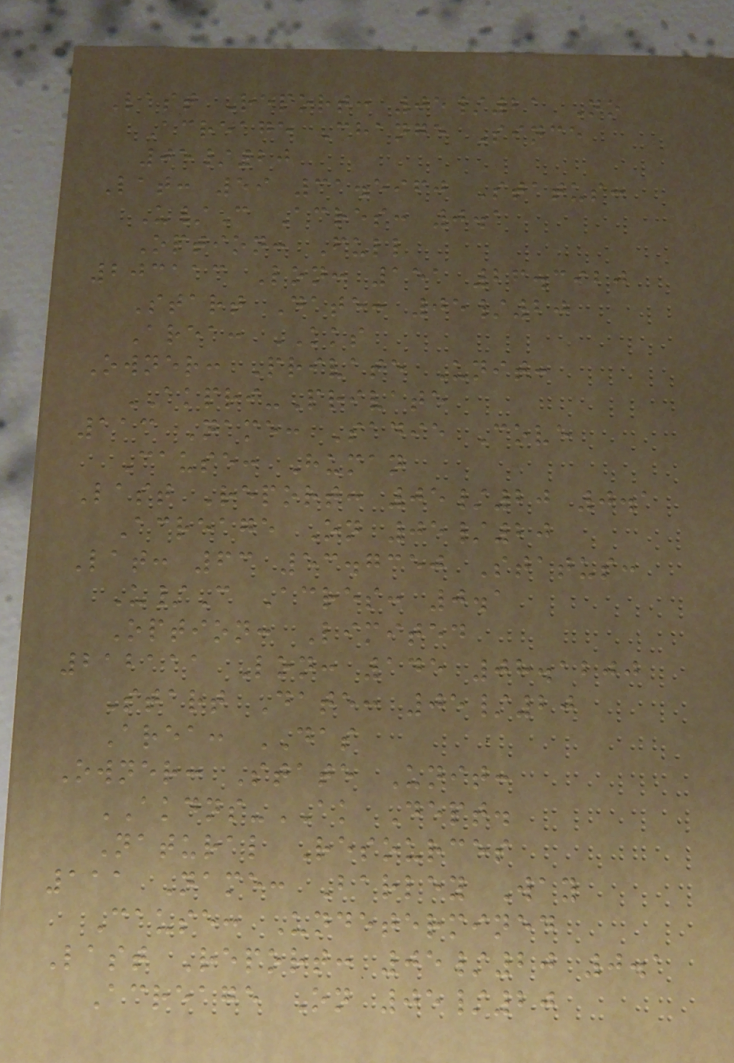Last Report: 05/21 No
Acreage Change Since
05/20
Lat: 59 31.5960 Status:
U/C Acres: 0.1
Option: Full
203113 Lon: 151 26.3920
Start Date: 05/20
Area: KKS
Owner: Private Unit:
AKPRI-Private
113 Name: Sadie Cove
Cause: Human
Last Report: 05/20 0.1
Acreage On 05/20
Lat: 63 53.7350 Status:
U/C Acres: 0.1
Option: Limited
212111 Lon: 145 08.1200
Start Date: 05/20
Area: DAS
Owner: State Unit:
AKDNS-AK Dept.
Natural Resources
111 Name: Barley Way
Cause: Undetermined
Last Report: 05/20 0.1
Acreage On 05/20
